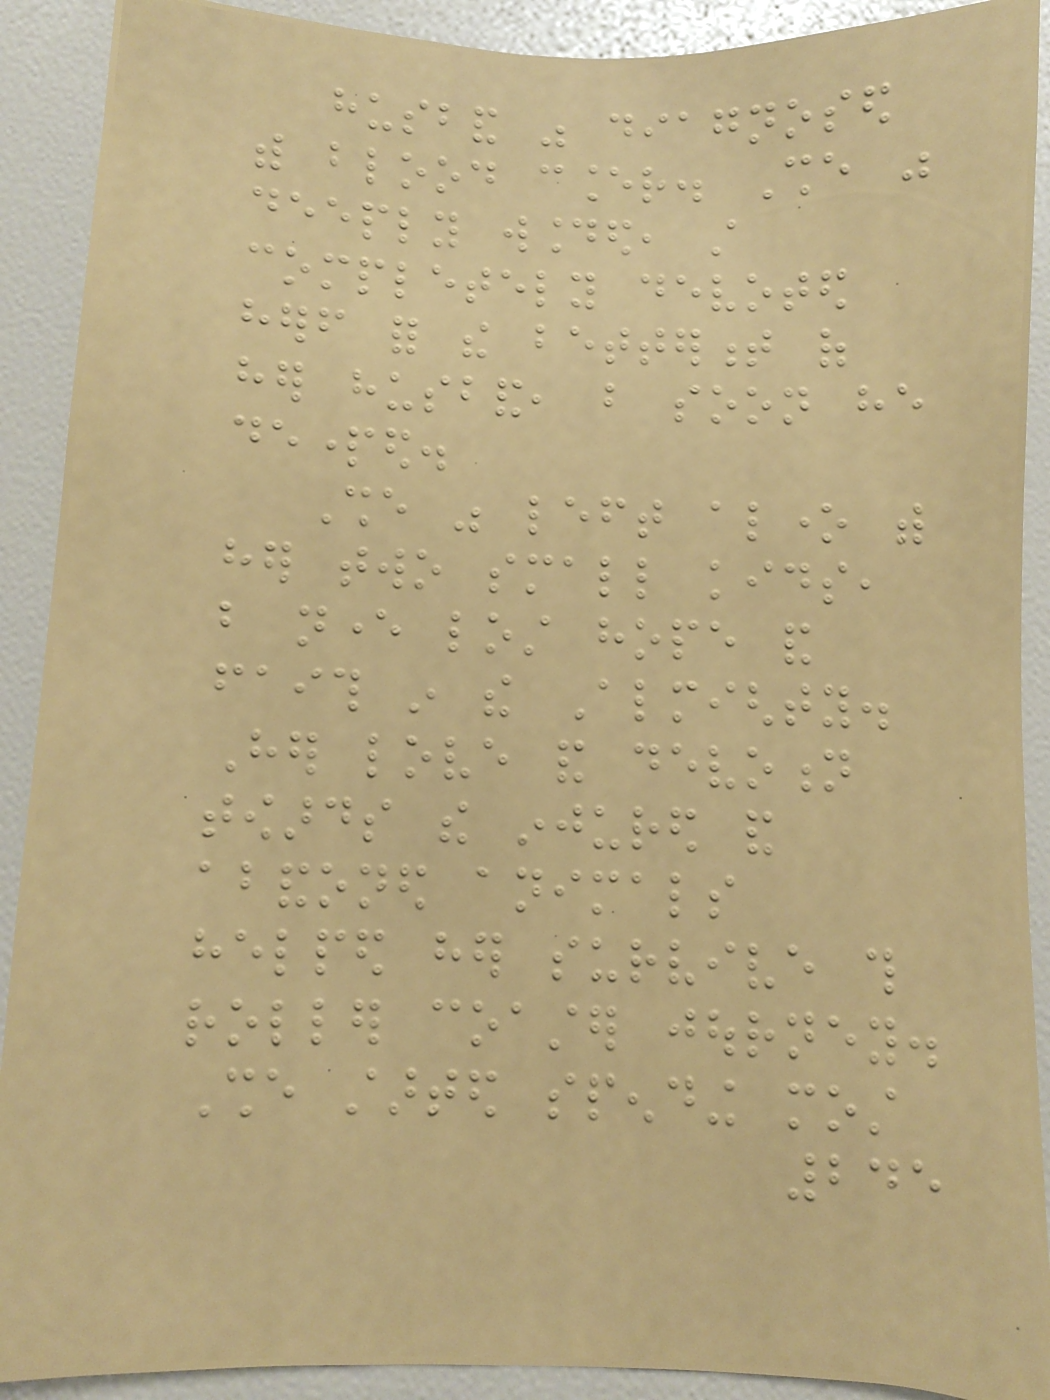husband was diagnosed
with blood cancer. She was
deeply wounded, still
completely devoted
herself for the betterment of
her husband, but soon he
departed.
She was left alone with
her two small kids,
but never lost hope and
faith in the Almighty.
Her love and devotion
towards the injured and
abandoned animals
helped her survive this
roller coaster journey.
She started spending most
245
